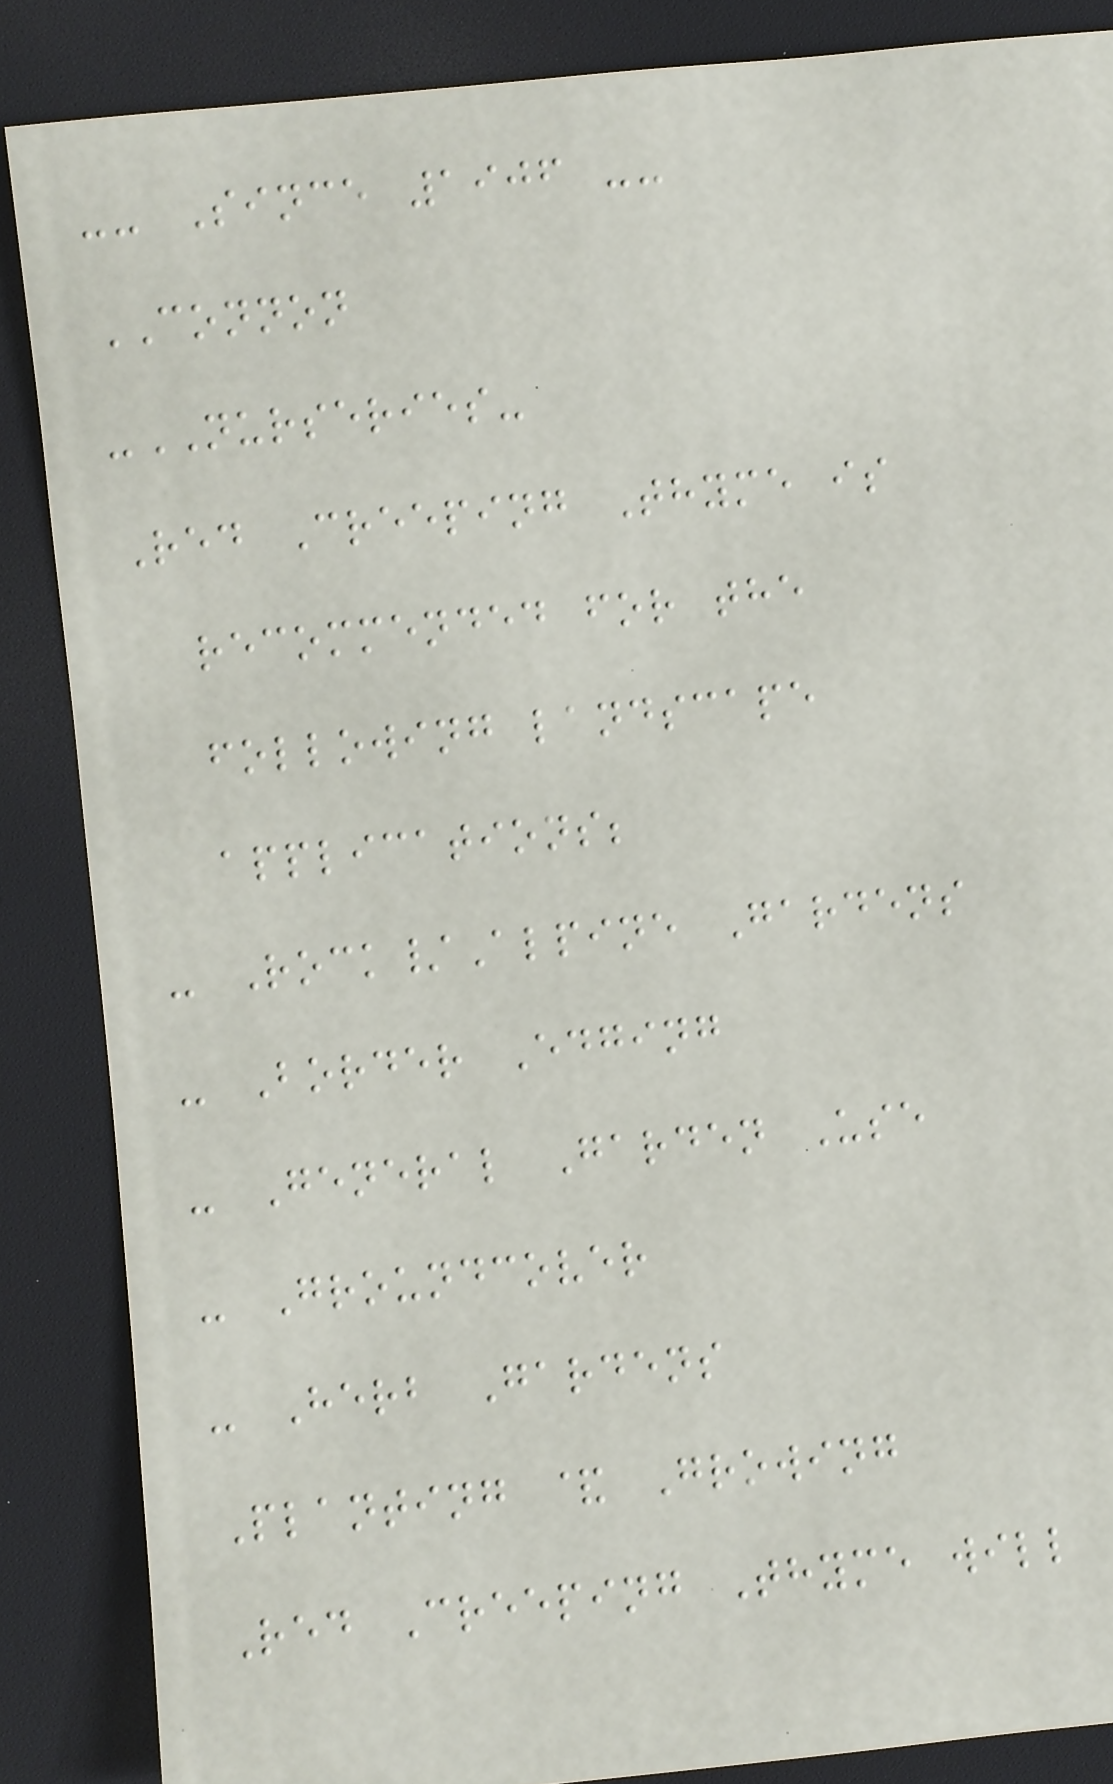-- Since 1906 --
CONNON
-NURSERIES-
Red Creeping Thyme is
recommended for the
following landscape
applications;
- Rock/Alpine Gardens
- Border Edging
- General Garden Use
- Groundcover
- Herb Gardens
Planting & Growing
Red Creeping Thyme will
